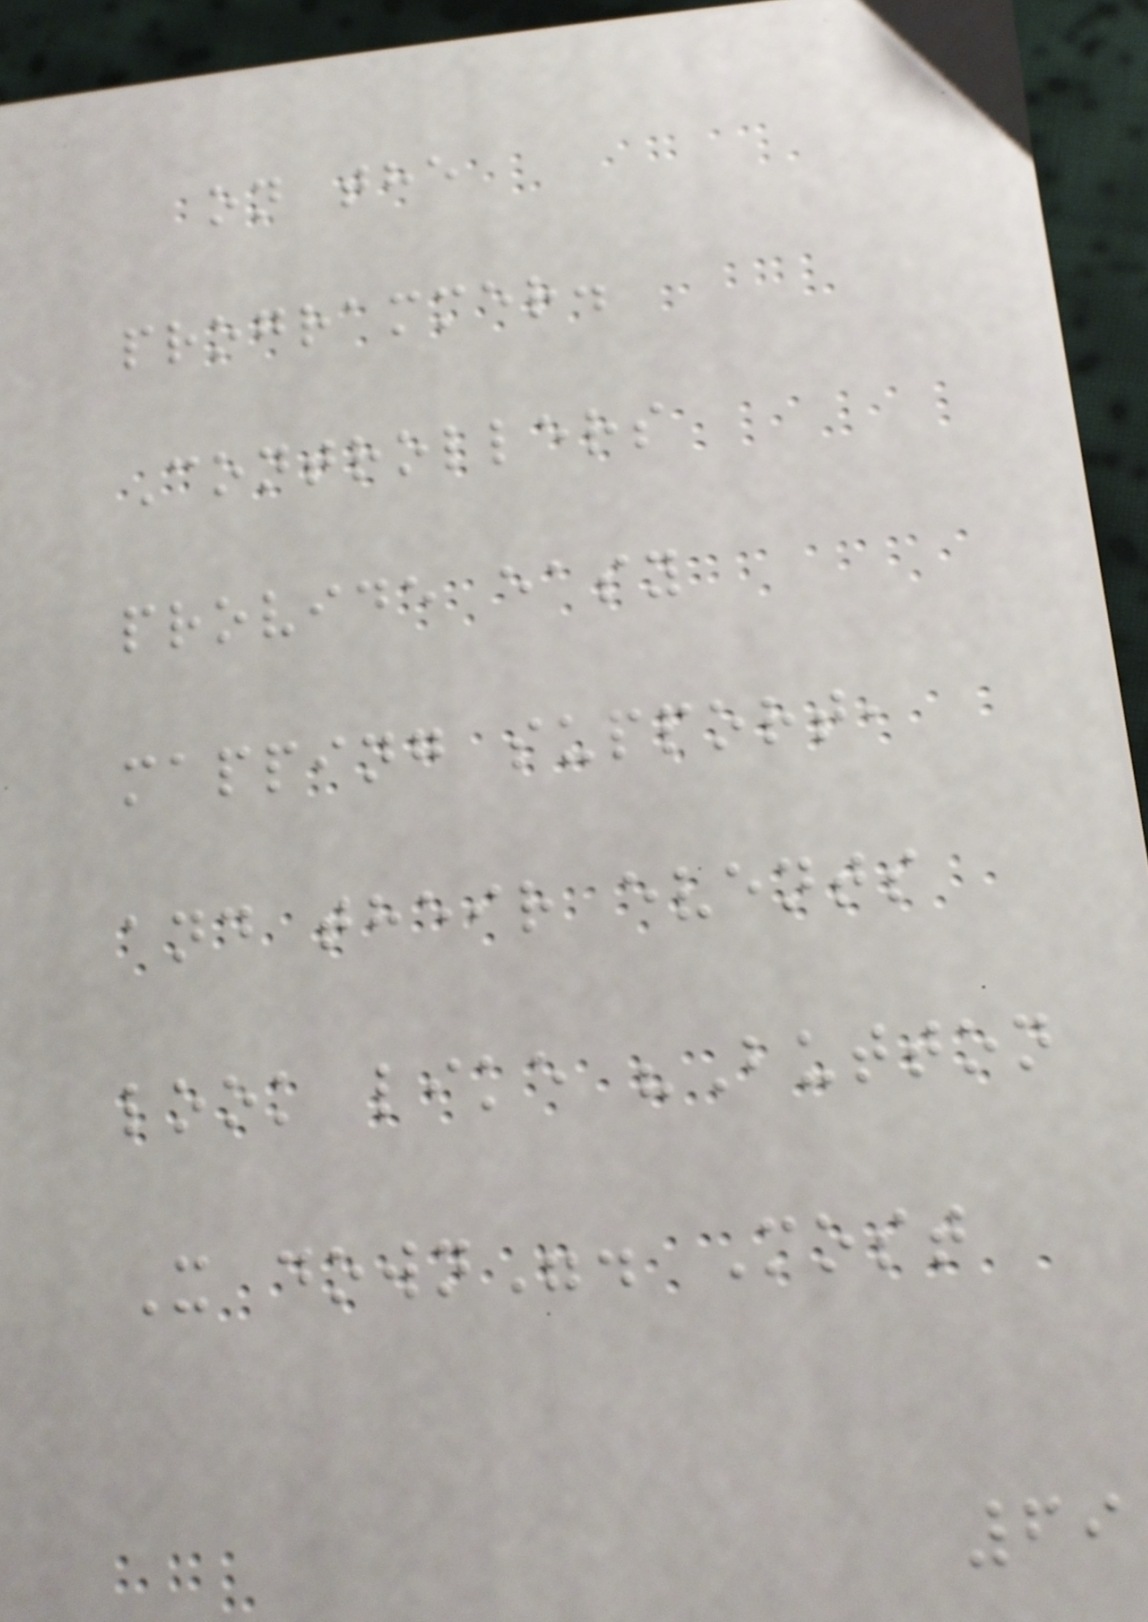on the
programmer.
Controllers
provide easy
mapping support,
and their events
look like "Button
X down". Most
69
